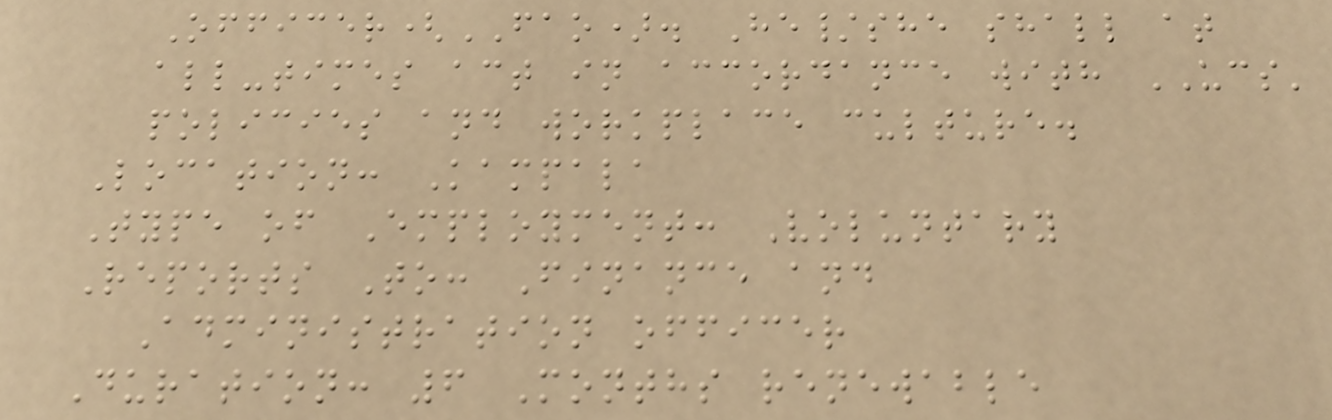Officer(FAO). He/she shall at
all-times act in accordance with UCS'
policies and workplace culture.
Location: Kampala
Type of Employment: Voluntary
Reports To: Finance and
Administration officer
Duration: 6 Months renewable
